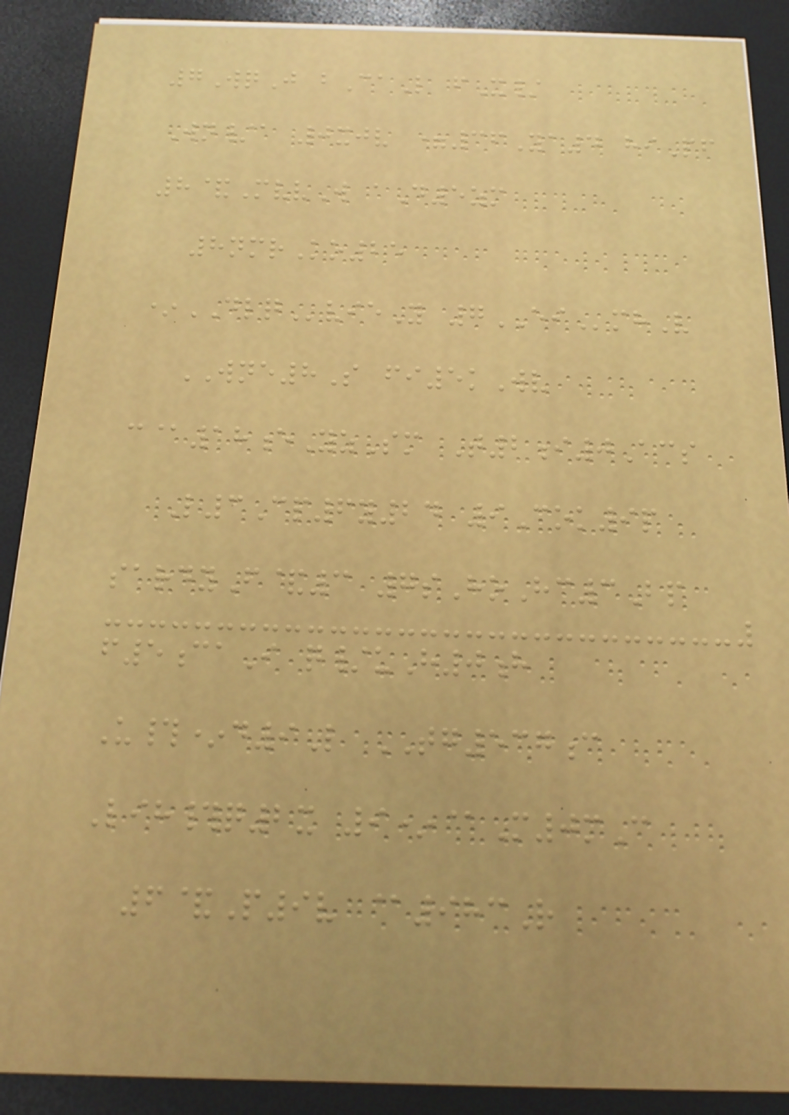7WqJ bCaL fX/
Wn/a 0xjv =36Ya4 hiPf
8&MvvW aD5zm
8nmrKo25
*DLQvieY 7EImhV
WNE8S fi5kWv
c@18eYzSm T2i0Acs
L3Cp6y24 9Cok9p
sardyF&3 7sHoHc3Bp
f5caI q/uH0h
U#*d9L TG537c
Lih#q2x 9*@M0mC
6&P9v @983R
